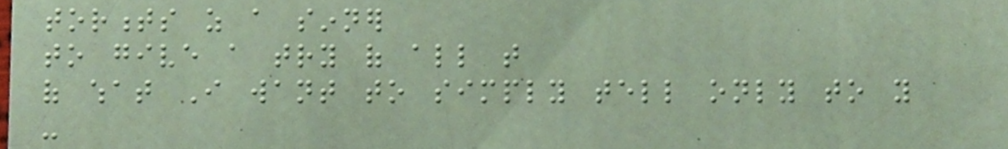torments as a sinner
to give a try of all that
of what I want to simply tell only to you
-
